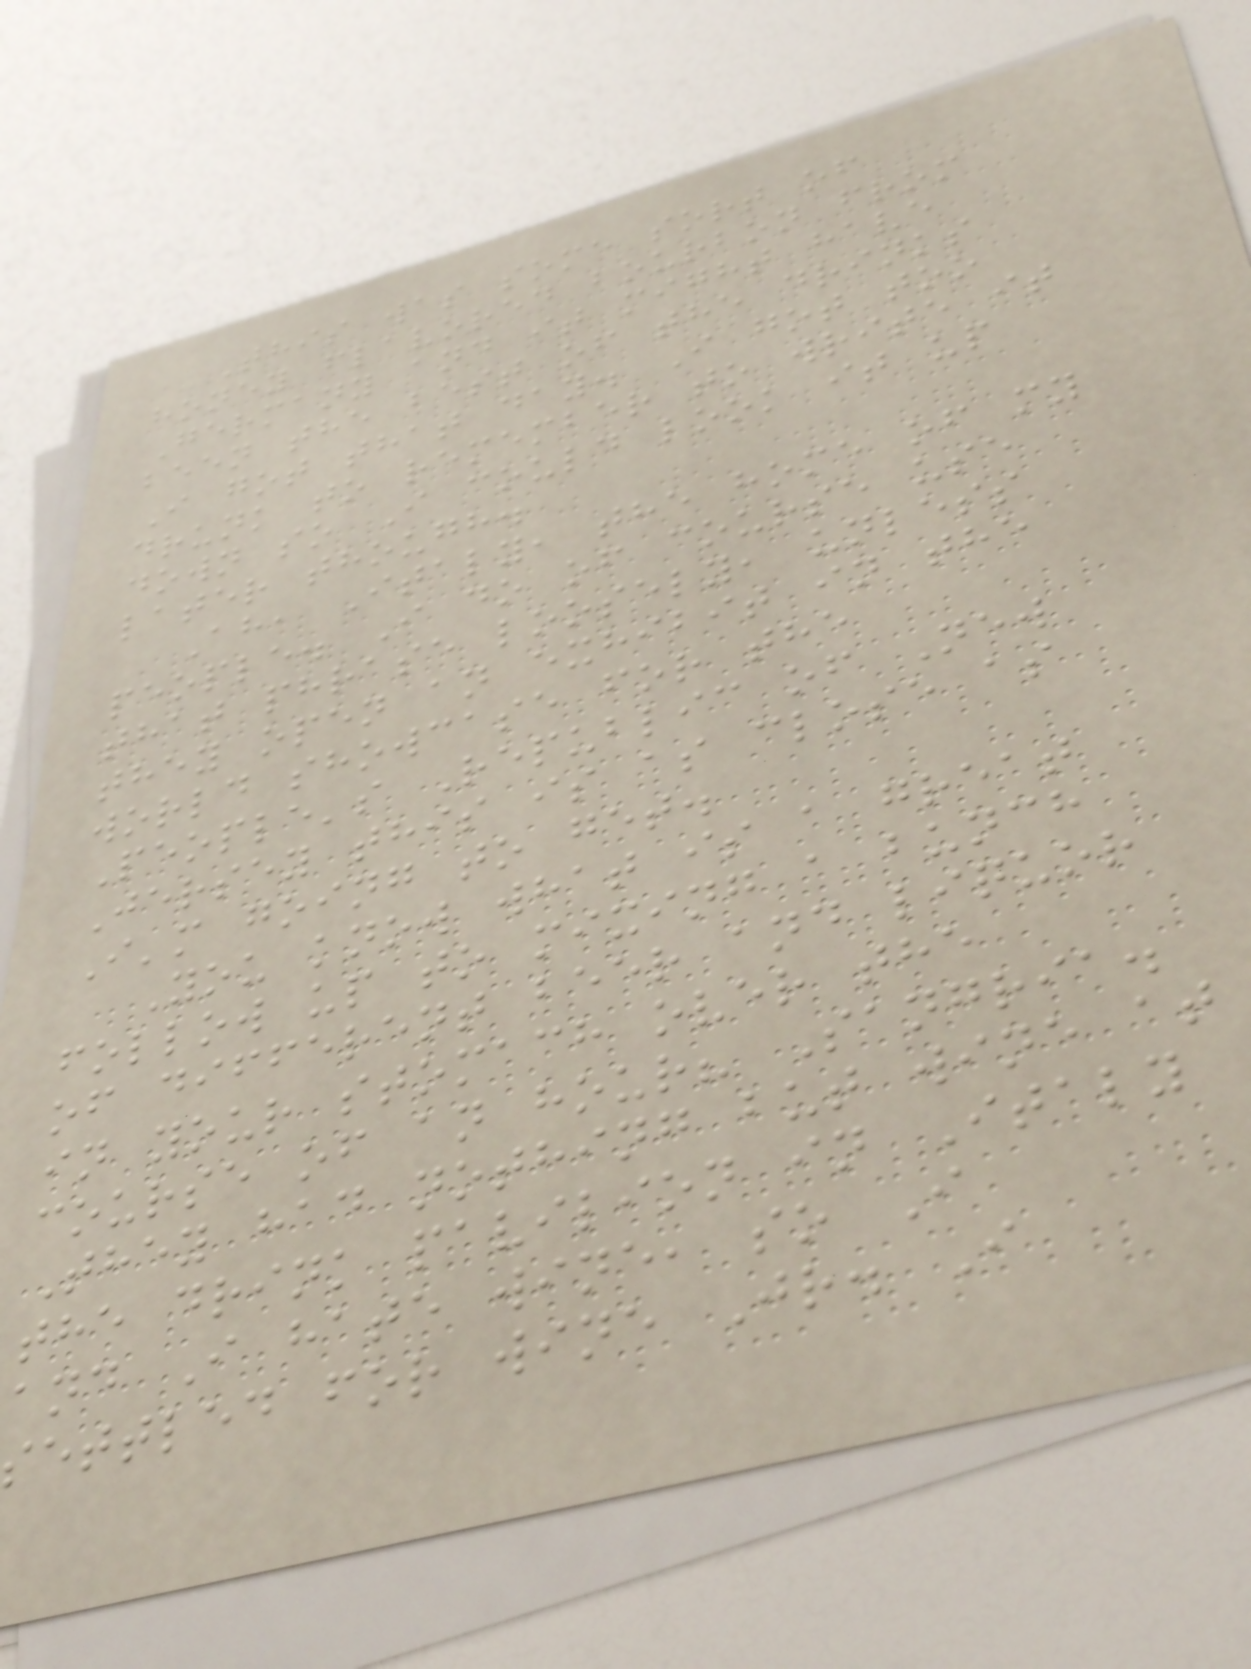This was some sort of
honey flavored bourbon from
Germany and it might have
been the best of the drinks
I got that day. I got too
drunk to remember to write it
down so I could look it up
later though.
Ah, Italy, the home of my
people. I do of course use
that phrase loosely, unless
they open an exhibit in the
world showcase for the
People's Republic of New
Jersey this is as close as
I'm going to get.
You know what is a great
follow up to mixing a bunch
of different beer and liquor
in your stomach over the
course of an hour? Sangria.
They had nothing but wine at
the drink pavilion in Italy
and I hate wine, so I
ettled for wine Jr. I
